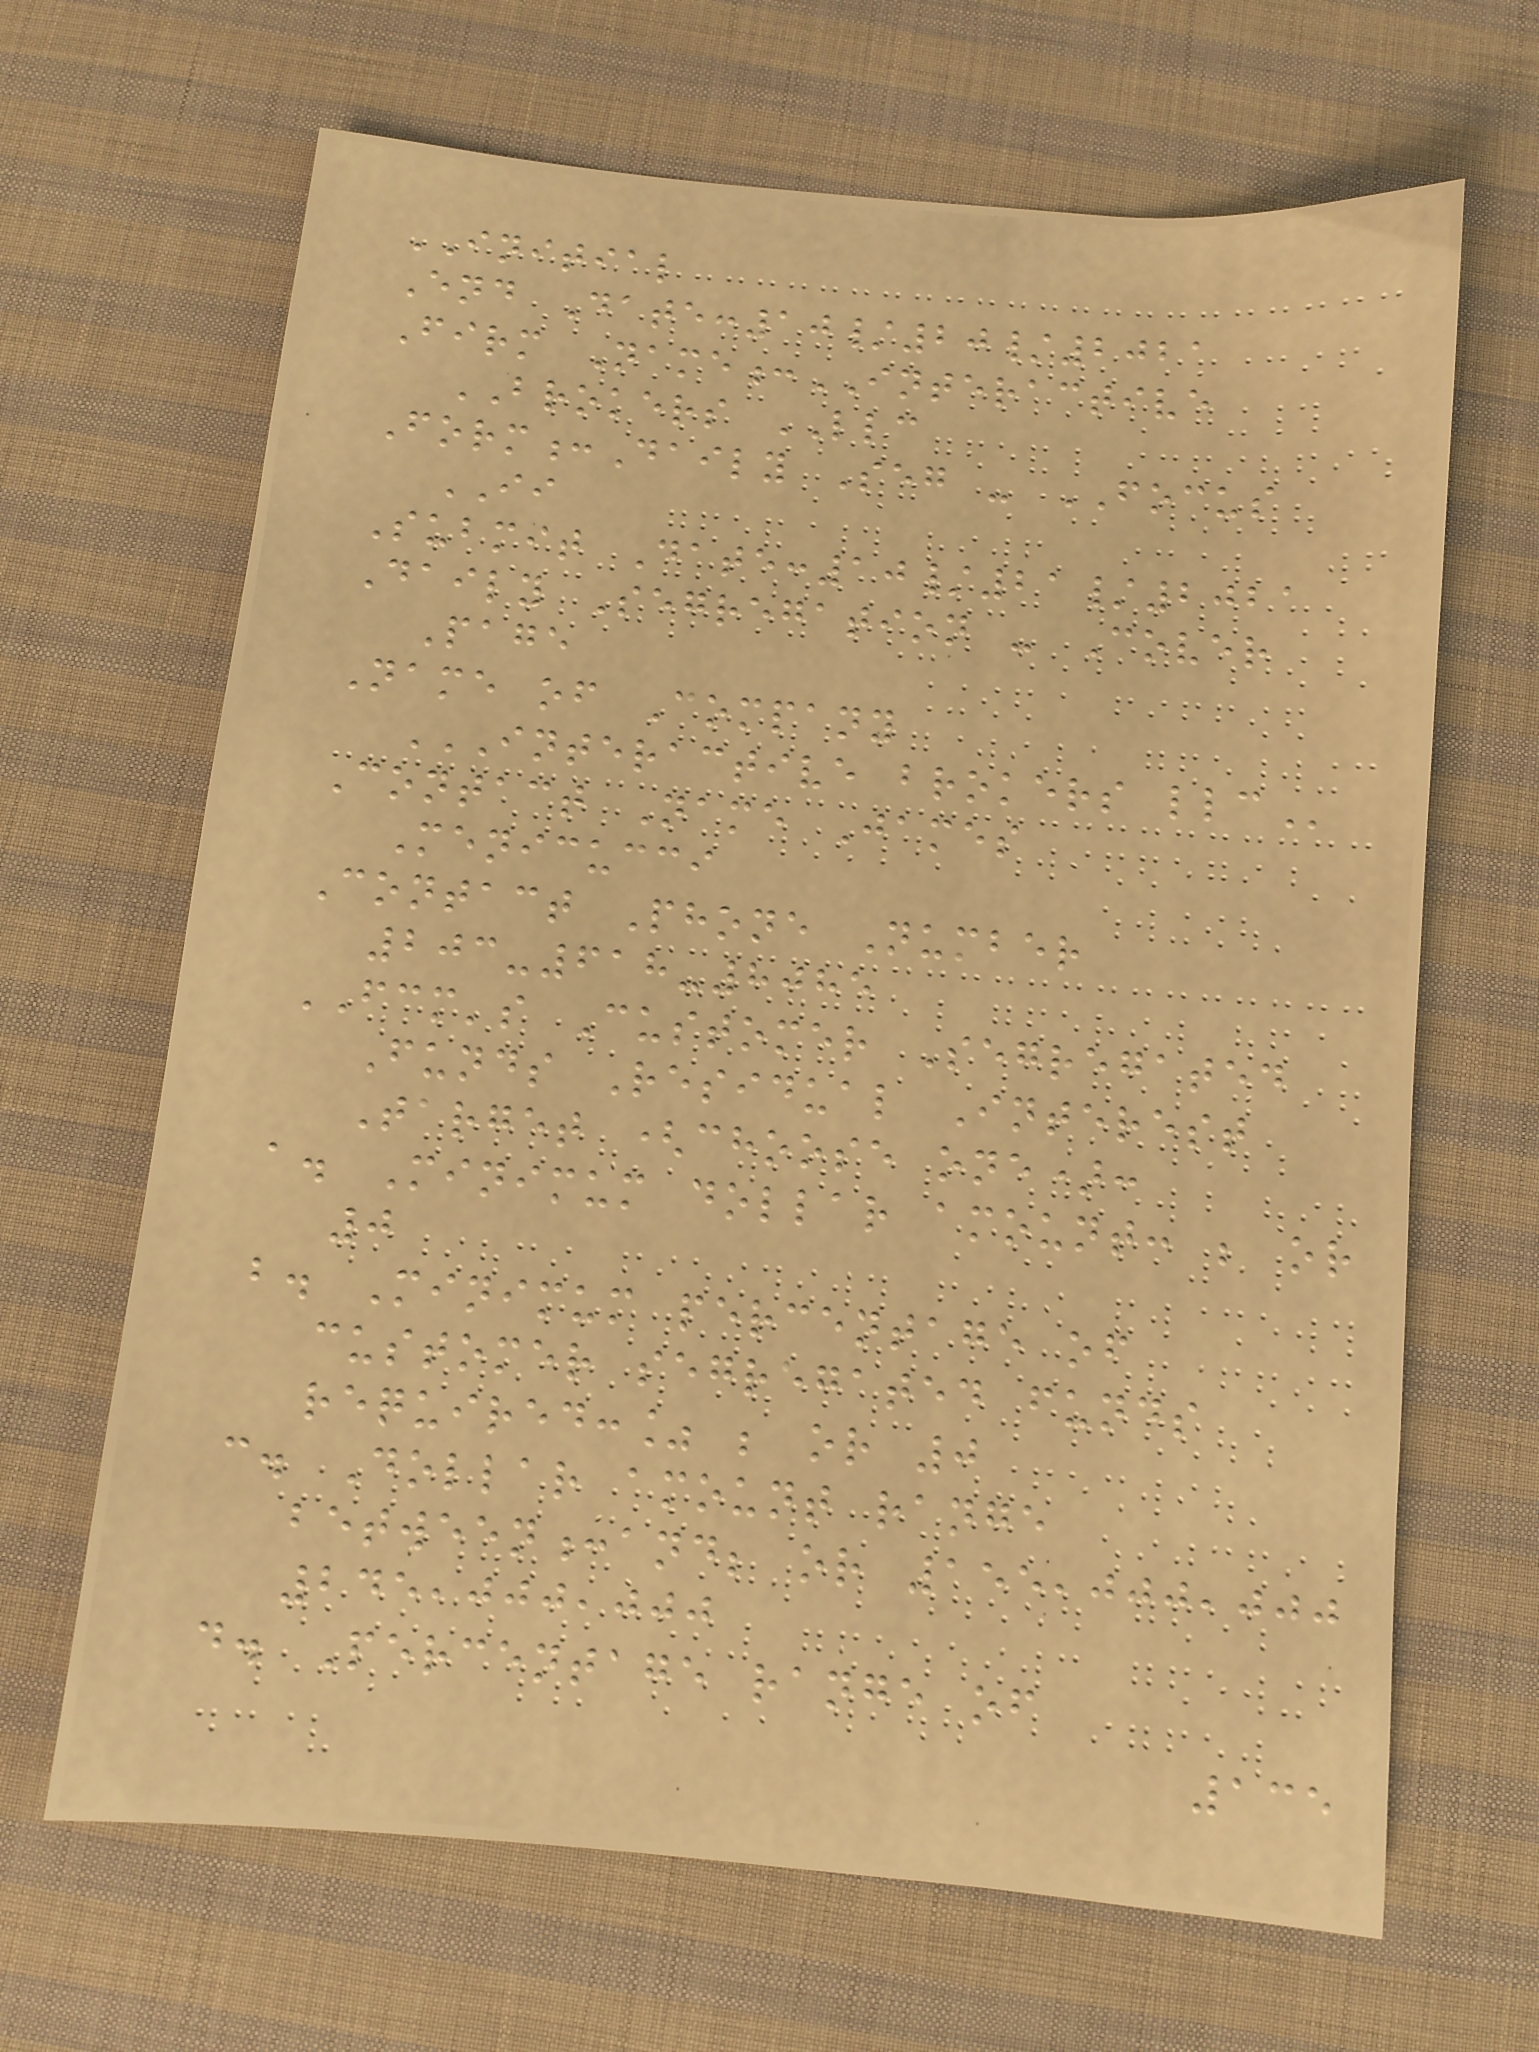INITIAL
End Date:10/20/2021
Firm Name:INTERACTIVE
BROKERS LLC
Form:Daily Seg - FOCUS
II
Submit Date:10/21/2021
Daily Segregation - Cover
Page
Name of Company
INTERACTIVE BROKERS LLC
Contact Name James
Menicucci
Contact Phone Number
203-618-8085
FCM's Customer Segregated
Funds Residual Interest
Target (choose one):
a. Minimum dollar amount: ; or
0
b. Minimum percentage of
customer segregated funds
required:% ; or 0
c. Dollar amount range
between:and; or 155,000,000
245,000,000
d. Percentage range of
135
